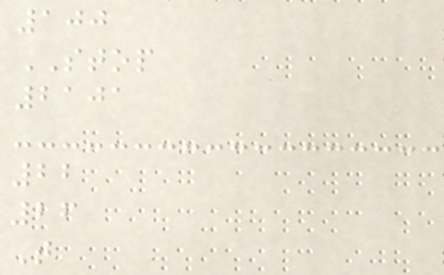100
STOP
2101
22
26
T
